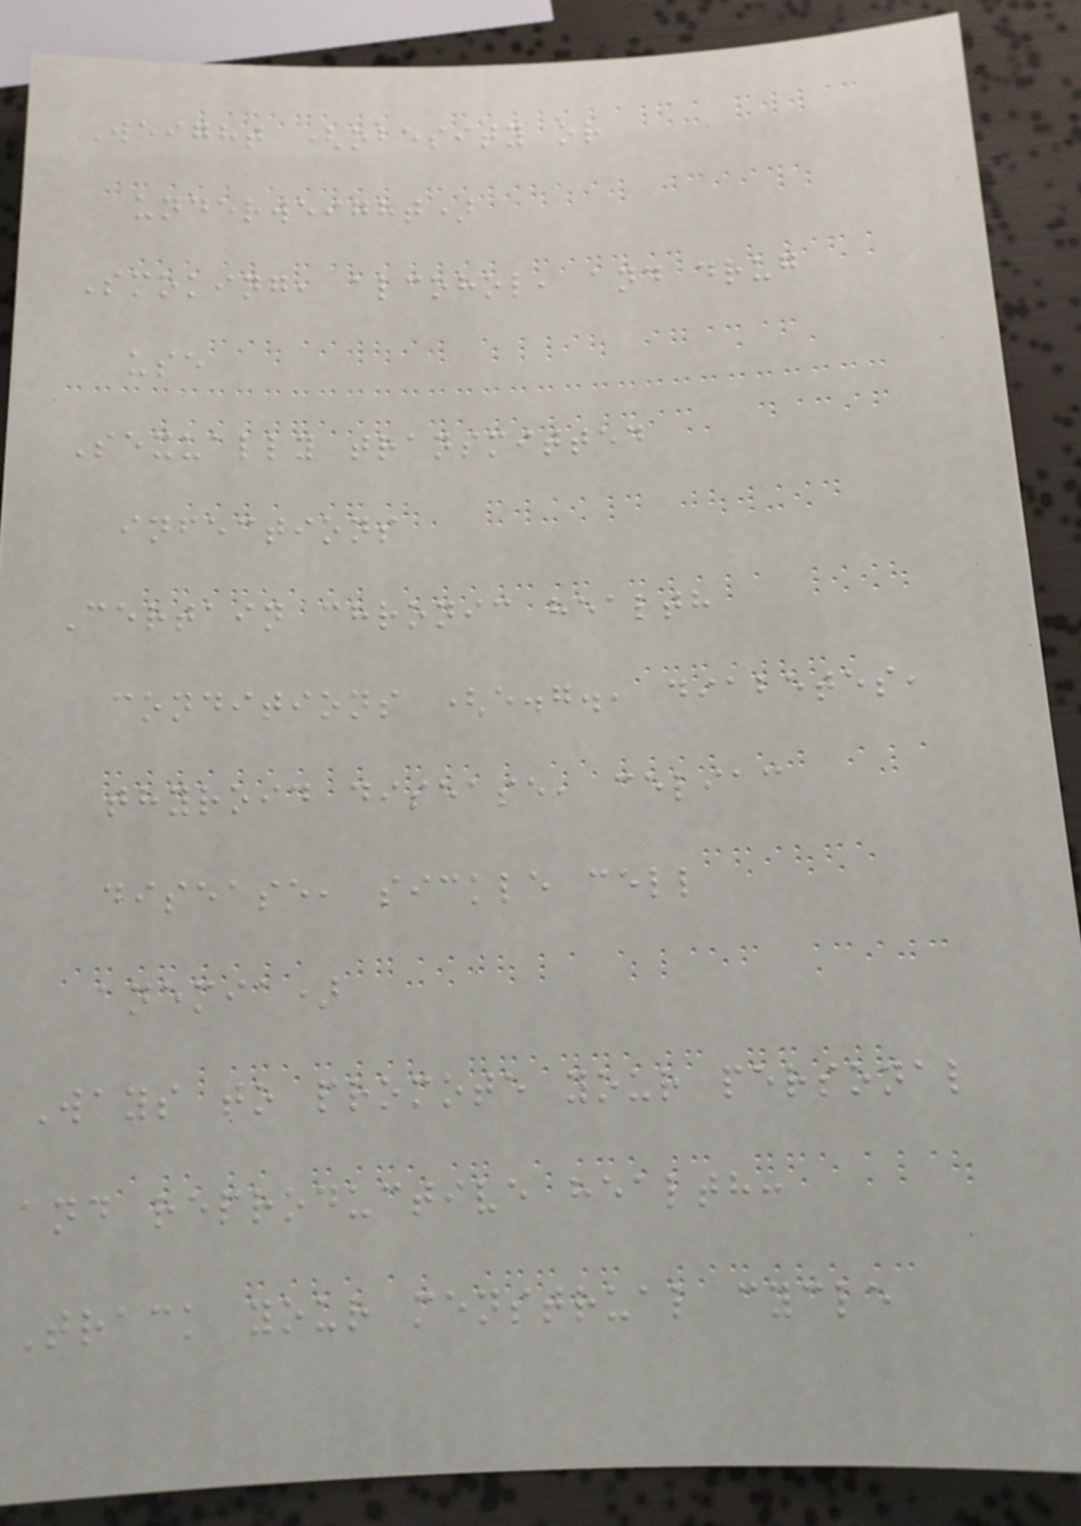Weight (obesity or
underweight)
Smoking, alcohol, and drug
use
Sexually transmitted
infections
Certain chronic health
conditions (e.g., diabetes,
thyroid disease, celiac
disease, sickle cell
anemia)
Ways to promote your personal
and reproductive health:
Track your menstrual cycle
